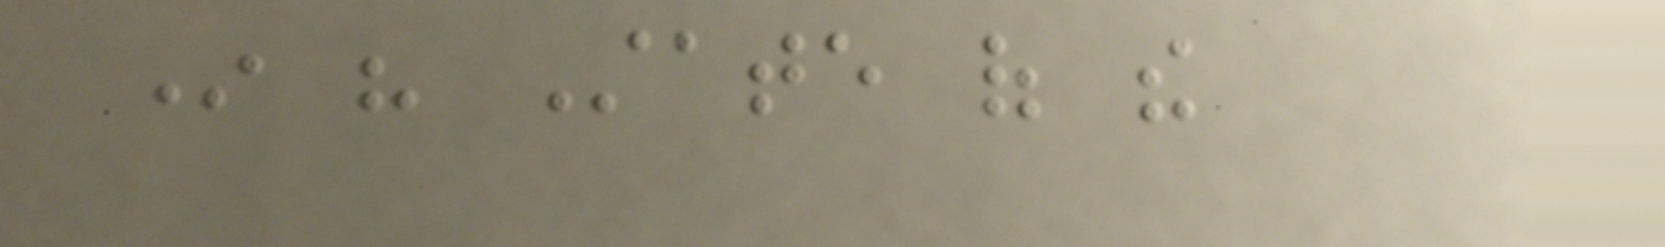In his State of the
